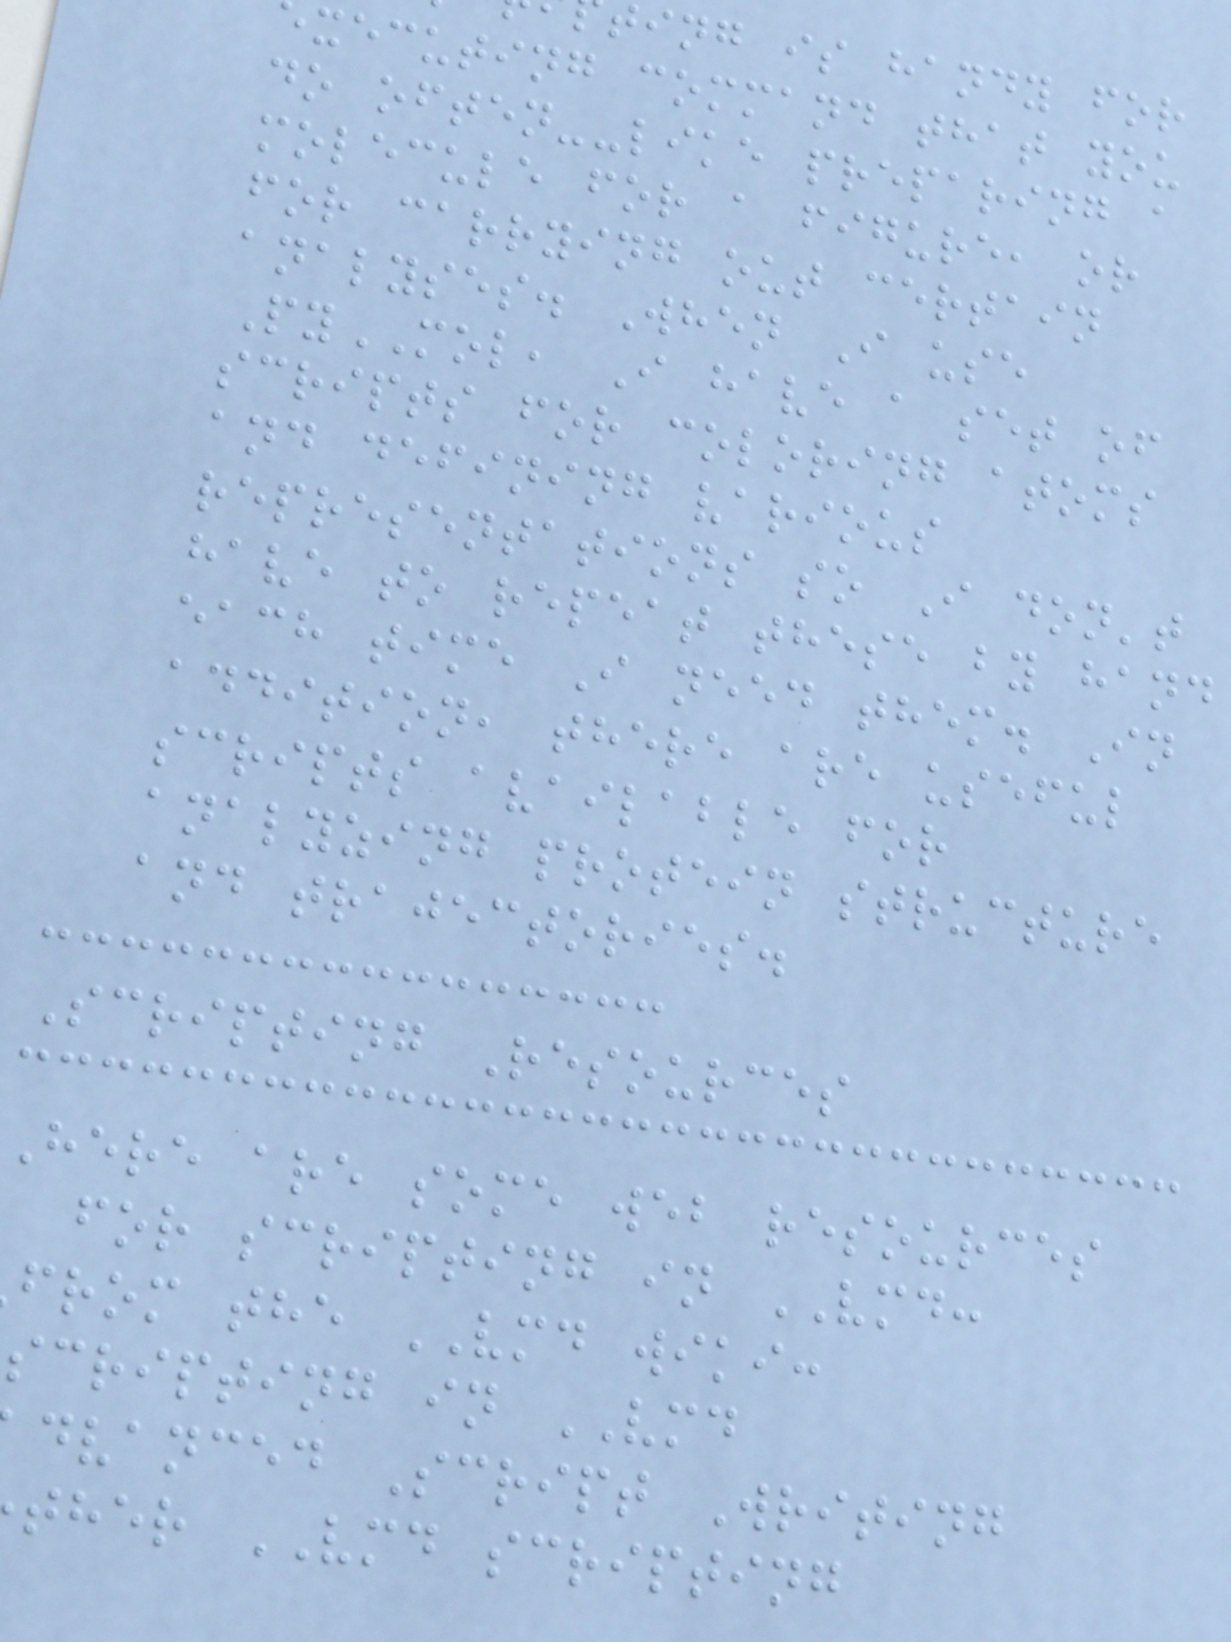ing is handy for
xecuting command that you
do often--like preparing a
molecule for a figure, or
for carrying out certain
analyses. When I use
PyMOL, I have a set of
scripts for coloring atoms
and defining various
representations so I don't
have to repeat these by hand
each time I need them. In
addition, there are useful
scripts available for
analyzing protein structure
and trajectories.
Scripting Resources
here are some web resources
for scripting in VMD:
from the VMD wiki:
scripting in VMD
dvanced Script Writing
ther VMD scripting
